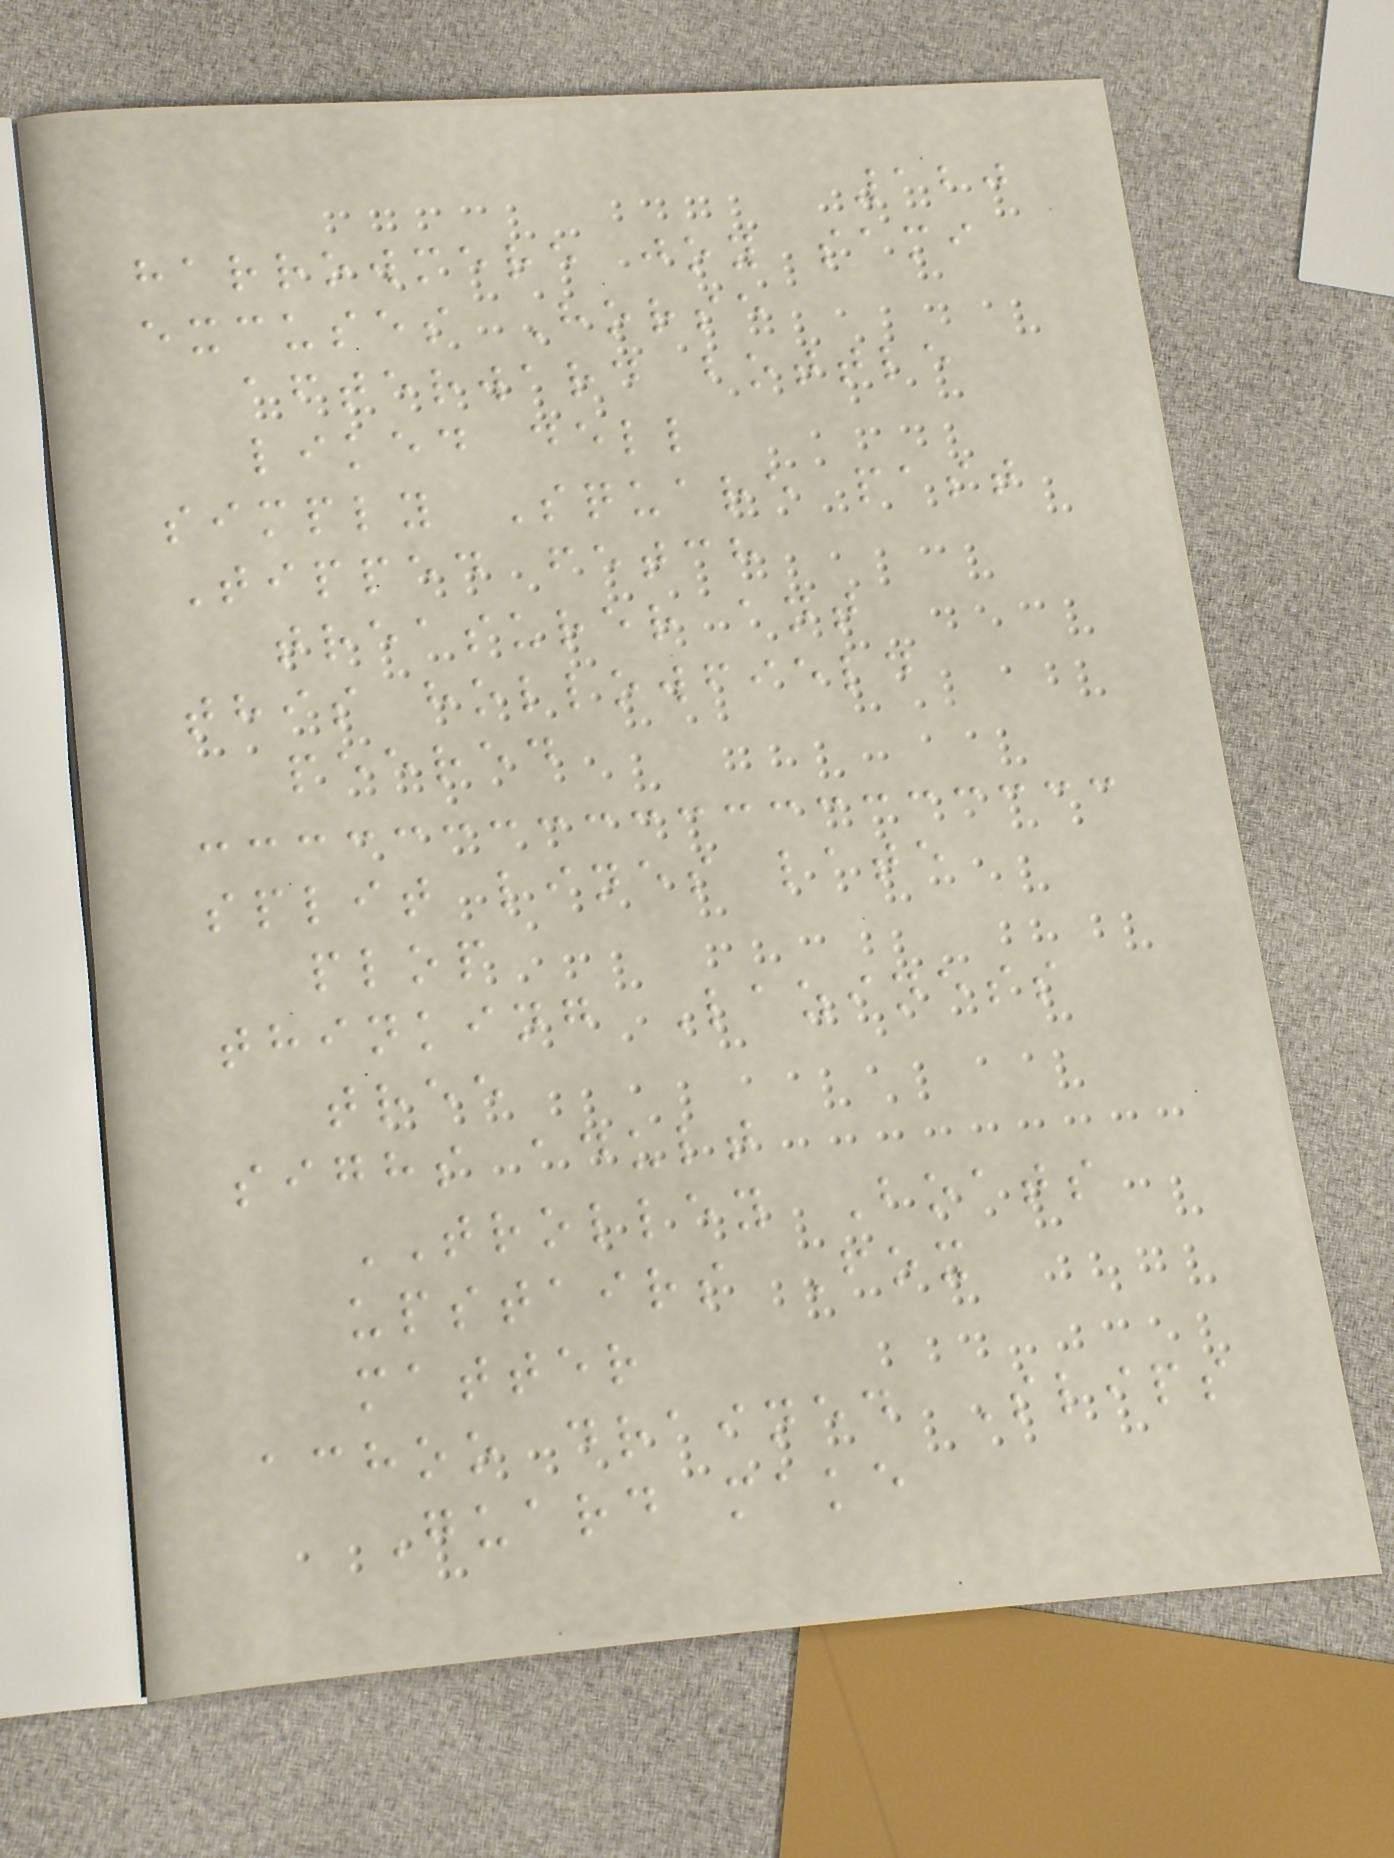120
harrowmere joy sami
excuses Horse
afterward bottle
liked dell
simply Square past
Tipped fetch
treasurer ant
this hollowfield
peered
split lines late
plop
thinking Laziness
tree
sighs adult
TROLLEY Boats
upstairs Fox
matter
achoo drained Slips
Guard make
